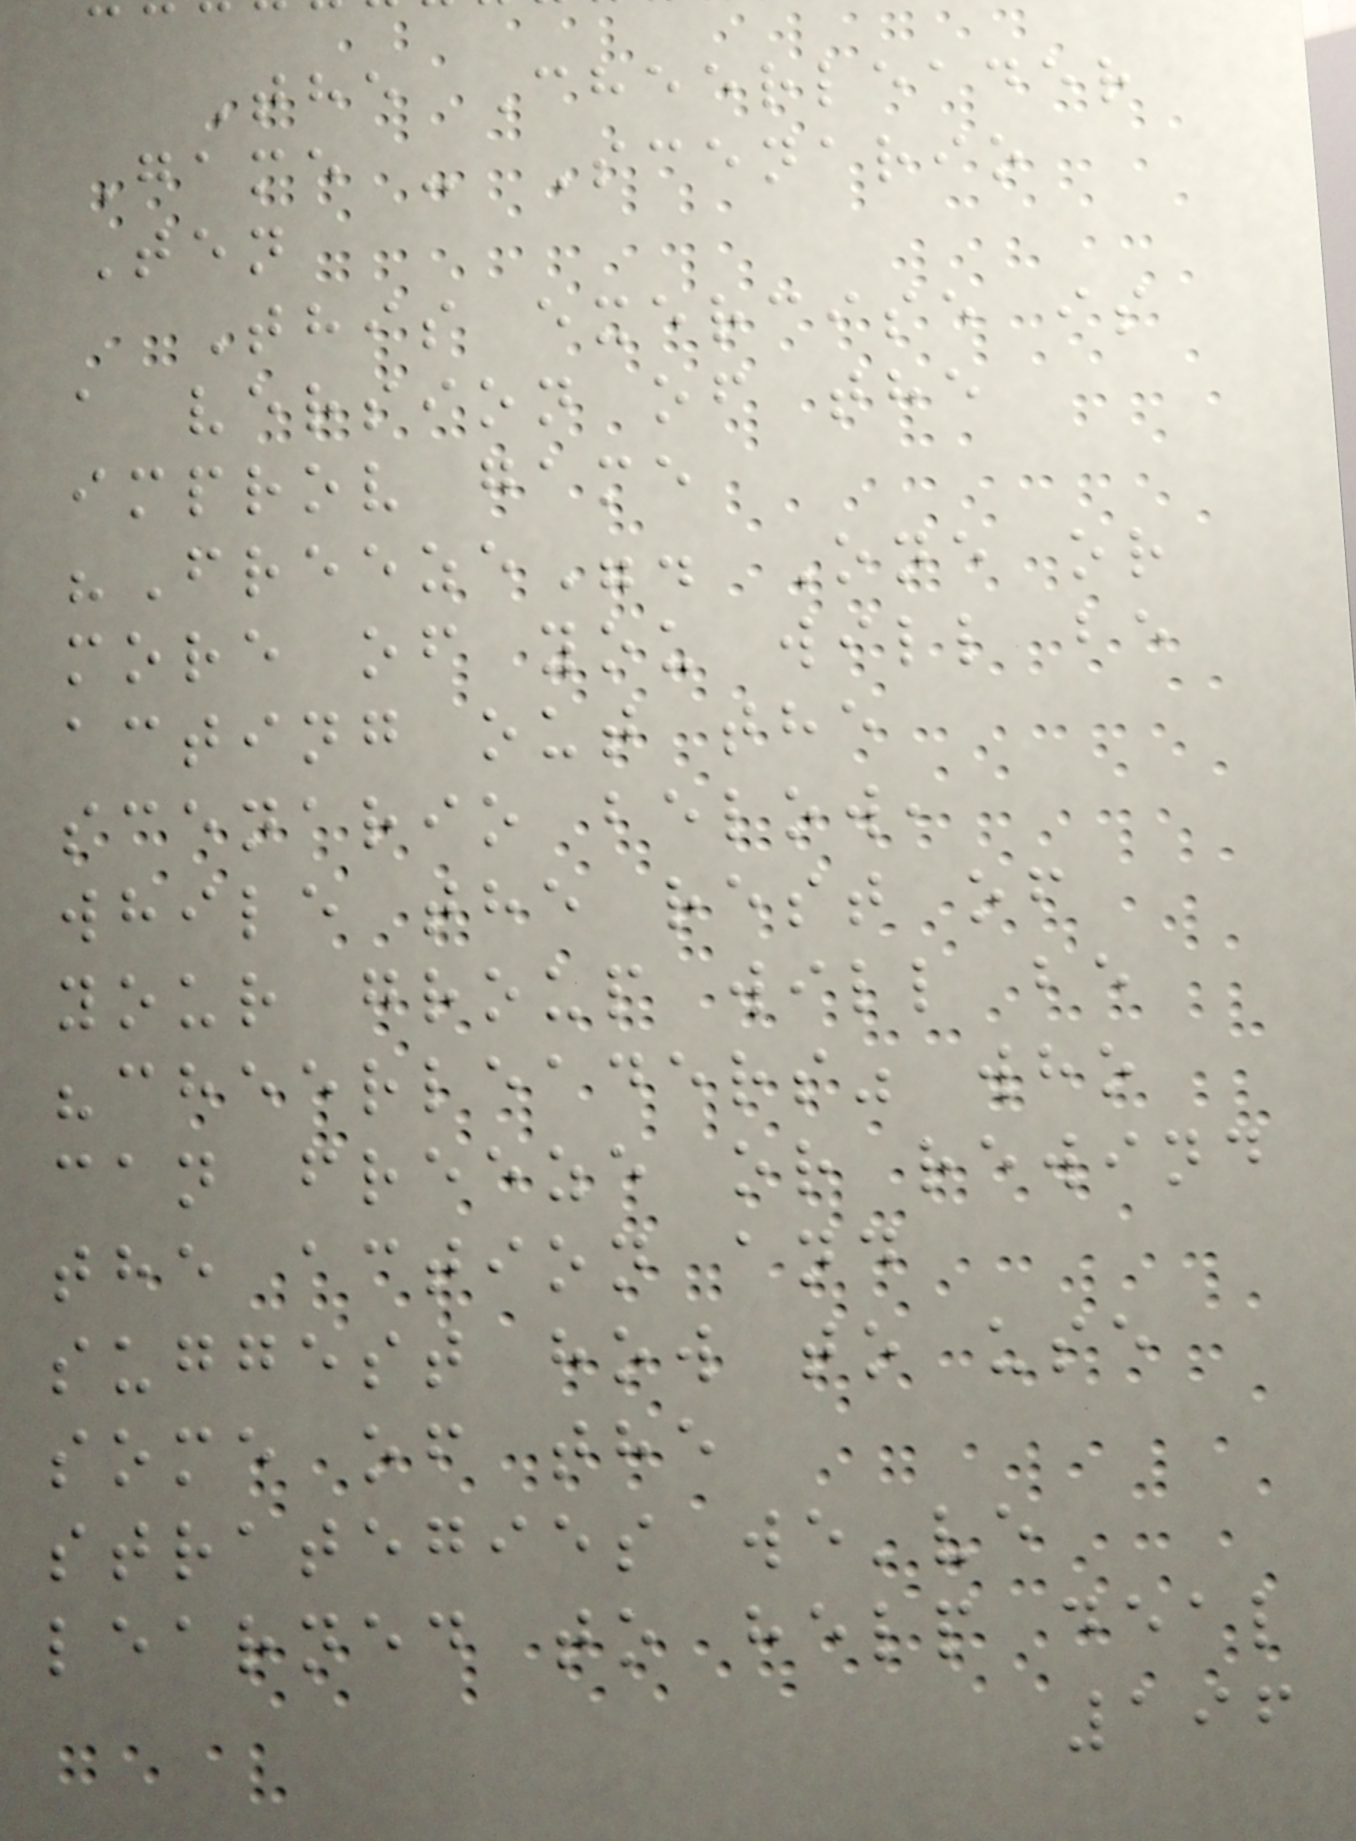The Cheerleader
Game - Scenario
Ten
This exercise is
a version of the
improv game
"Freeze". One or
more of you will be
acting out the
scenario below,
while the rest of
your group will be
"cheerleaders" who
can freeze or rewind
the action and
suggest how to use
some of the
strategies we've
learned to help deal
196
